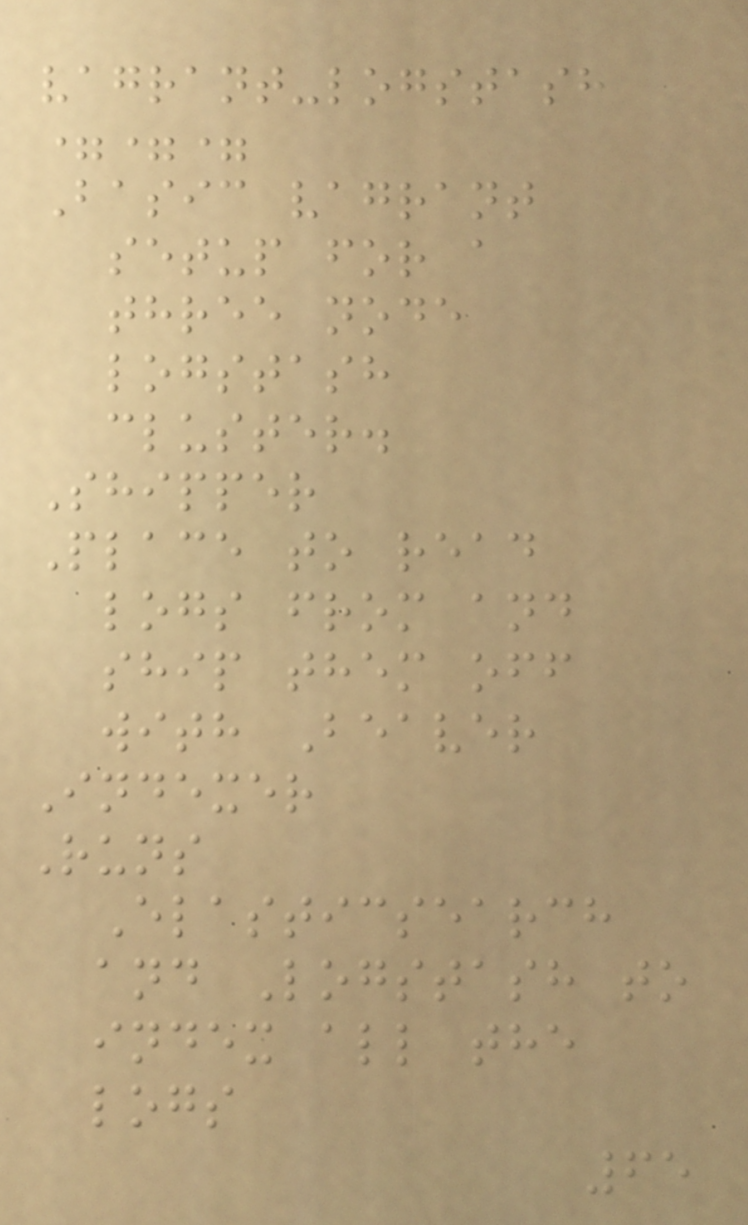vagrant-logstash
===
Basic vagrant
setup for a
three node
logstash
cluster.
Shipper
Place to read
logs from and
ship them off
with Beaver
Indexer
Runs
Elasticsearch
and Logstash to
index all the
logs
65
